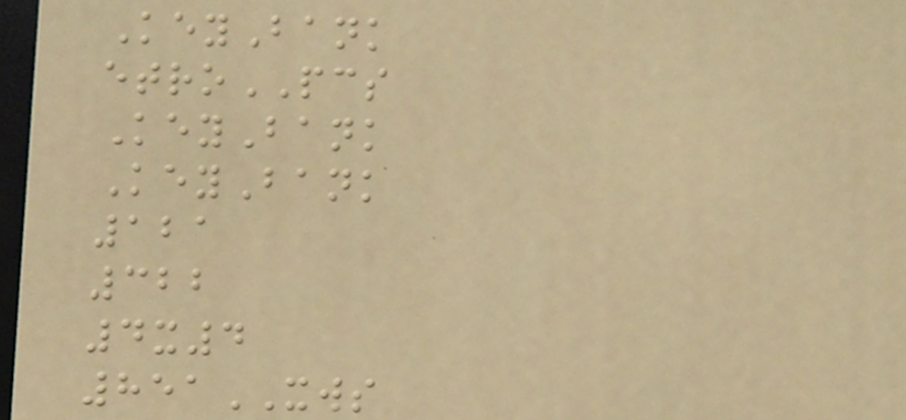KeyBank
etroPCS
KeyBank
KeyBank
121
322
4x4
851XWS
